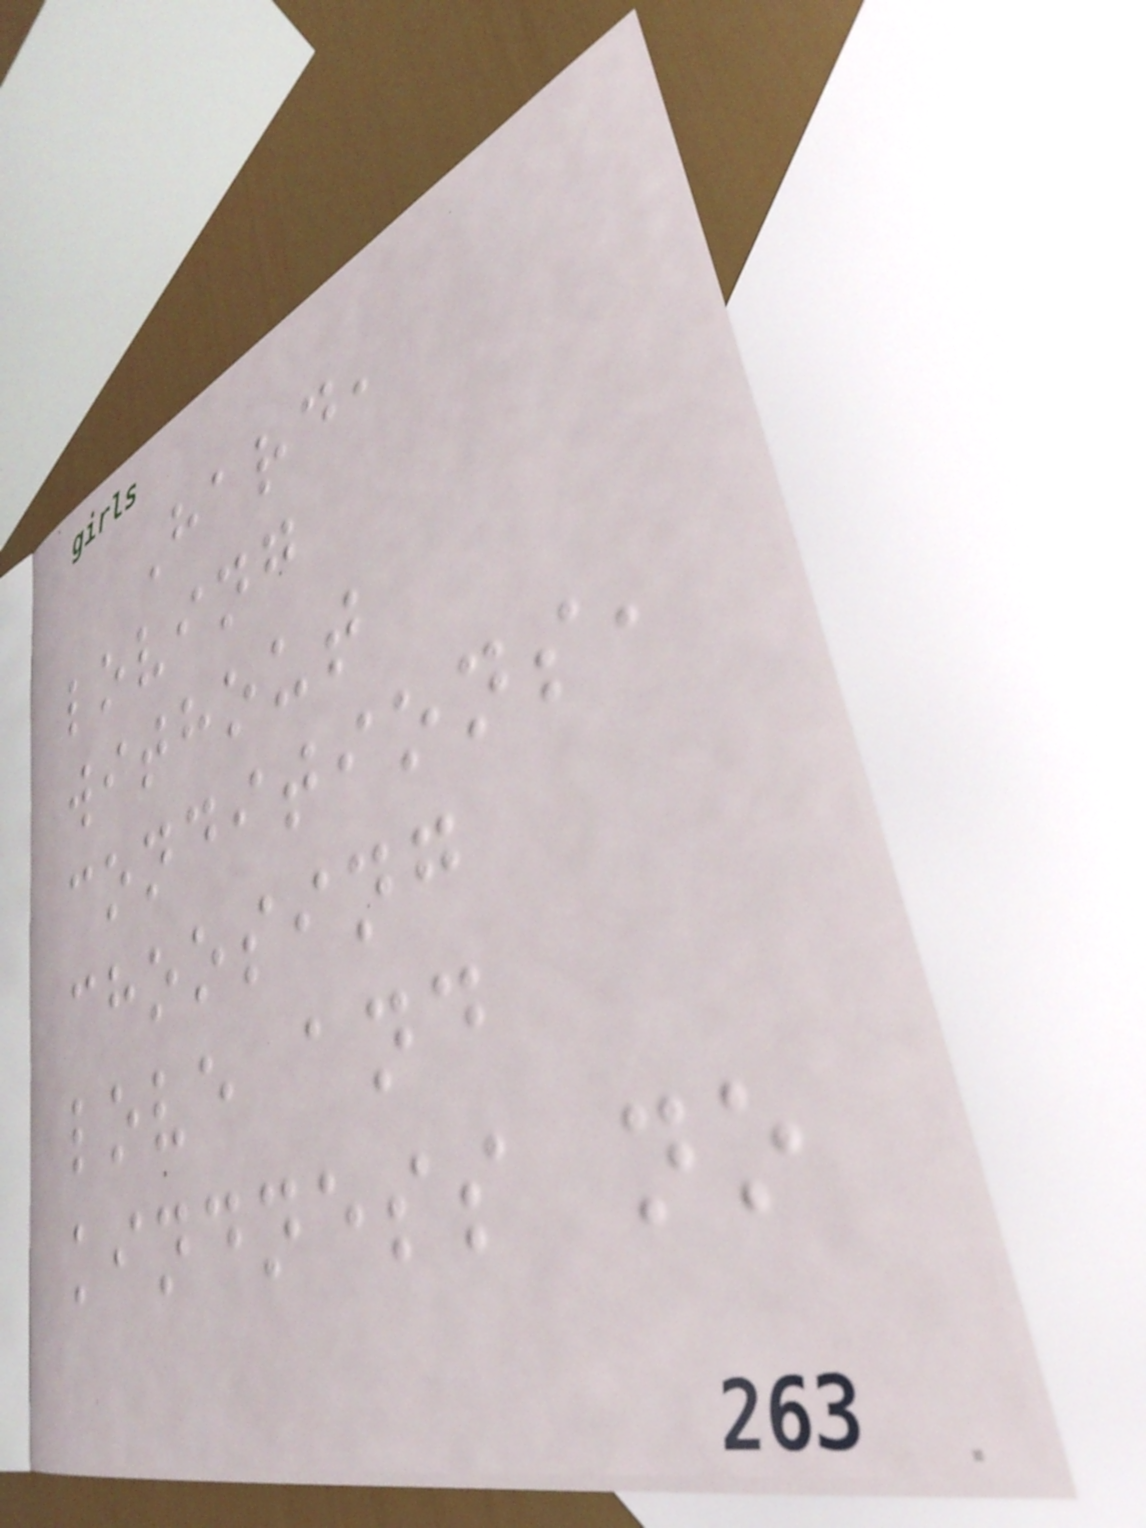Hard,
loving
without
conditions,
choosing
love and
kindness no
